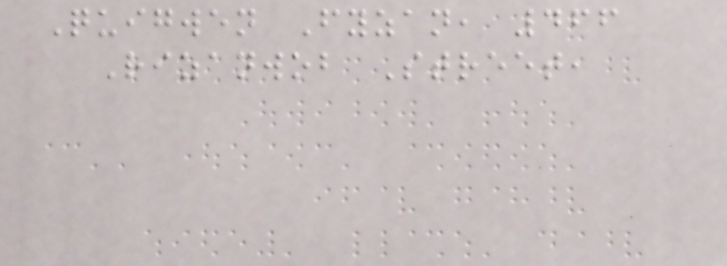Quigwen Fyzan, 466
Rizanwob Street,
